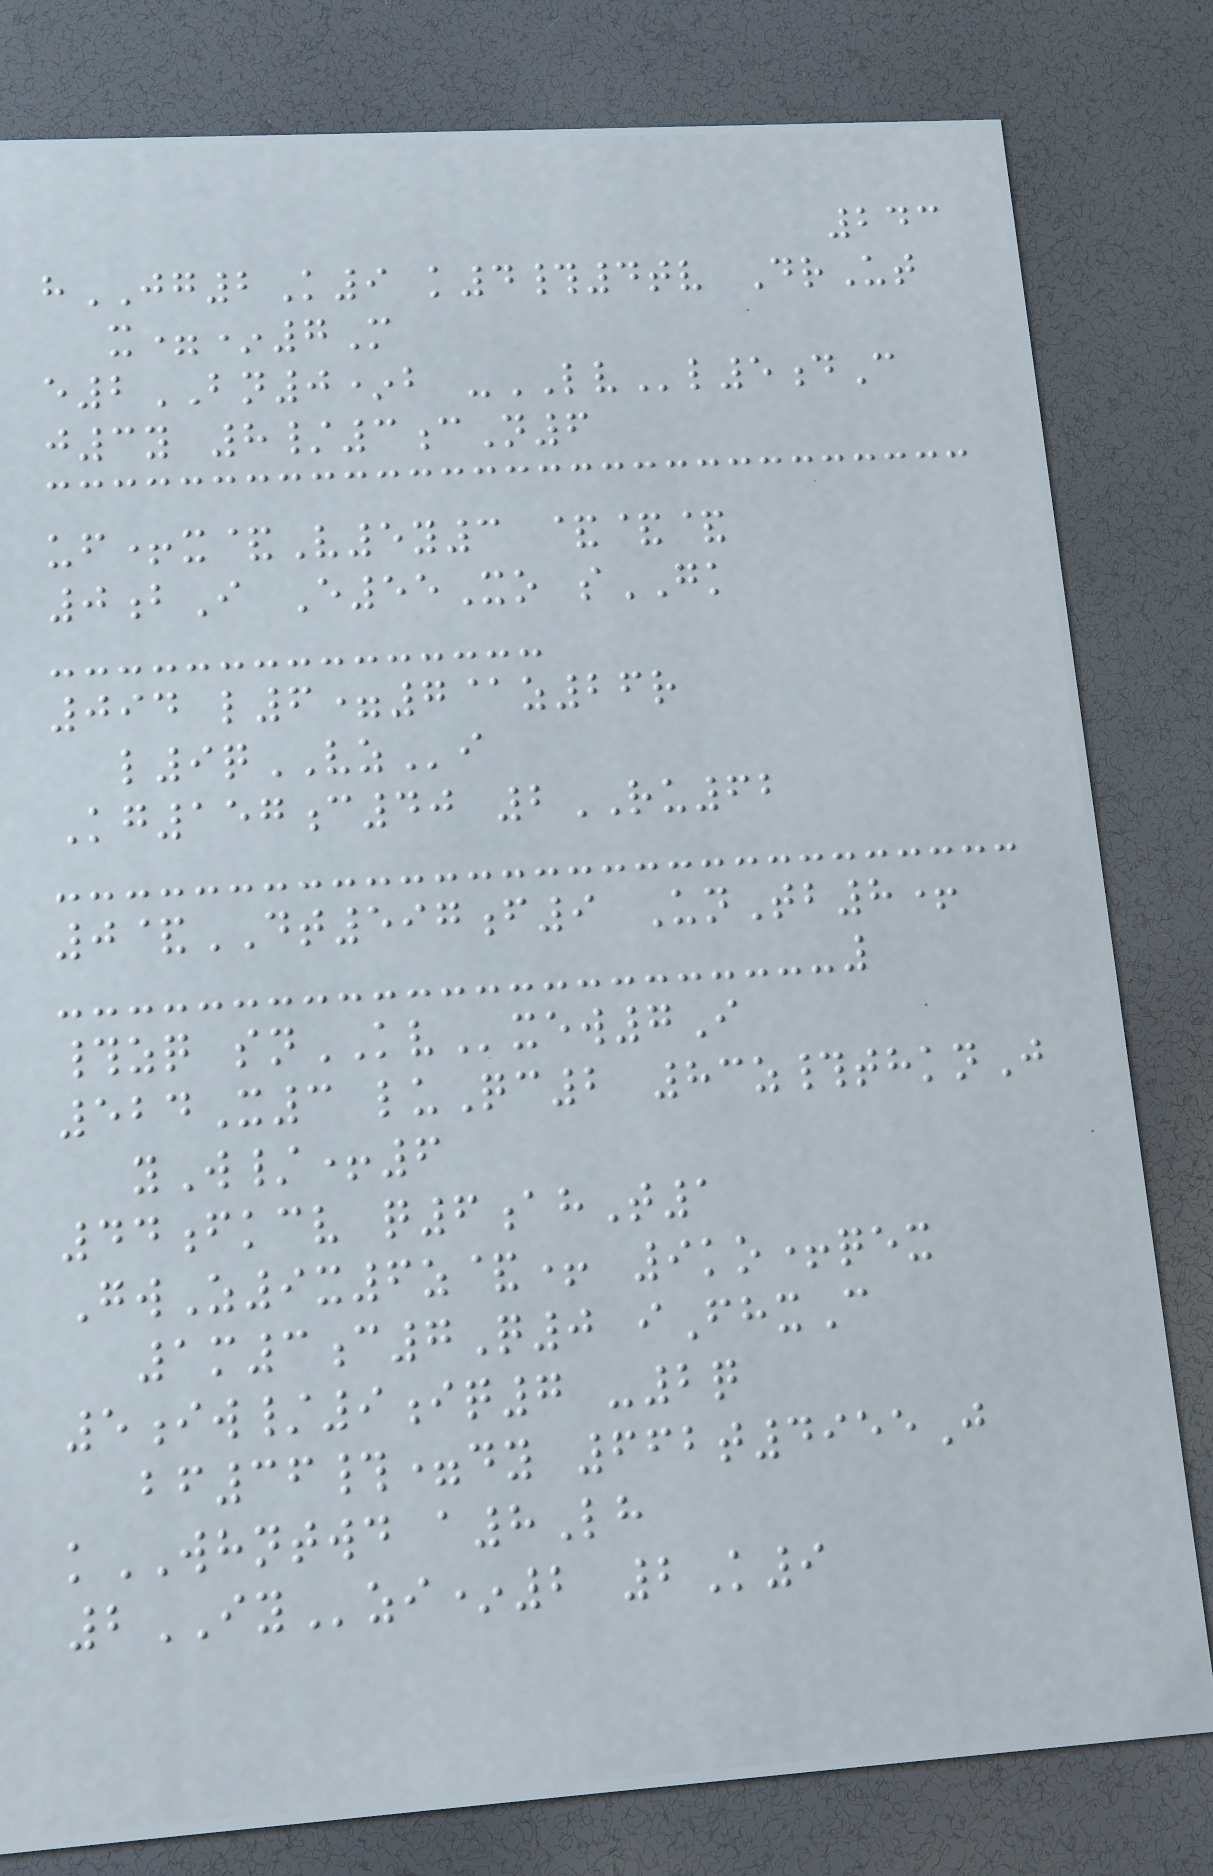243
hJG2K9 k4#4tv DrUt
x=*7M
e2BN0*b -LVl5dC
j3y 8/3cN6
uf+x&V5y3 &&&
0bI E55Xo sGK
094 l6=7@z26r
l9qVZi
Kg157c40 2RU62
0&DT597f9 UnTb8+
#zq snKVxew7I
524X3 luQc2 83z#thknJ
yW/+6
44fkcv q6ahT1
GwZ9x6z&+ 9ko+qex
1m3c7Q0 iFhxC
5iw/9iq7 -2q
bf36#=dy 662t4955J
kWHNTWD a8Lh
2IYzi*2 2K9
